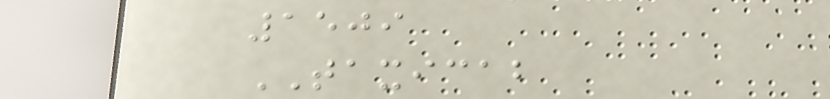1509
TAXICAB
